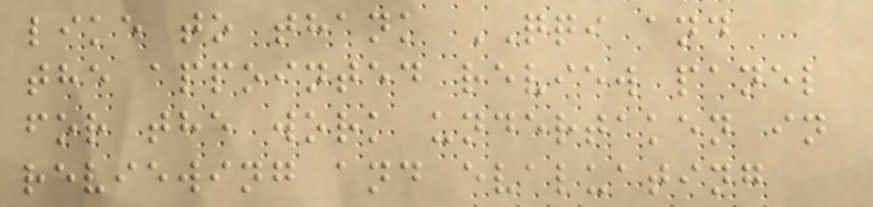like to thank QQI and
the appointed review panel
for the work undertaken in
reviewing and evaluating
